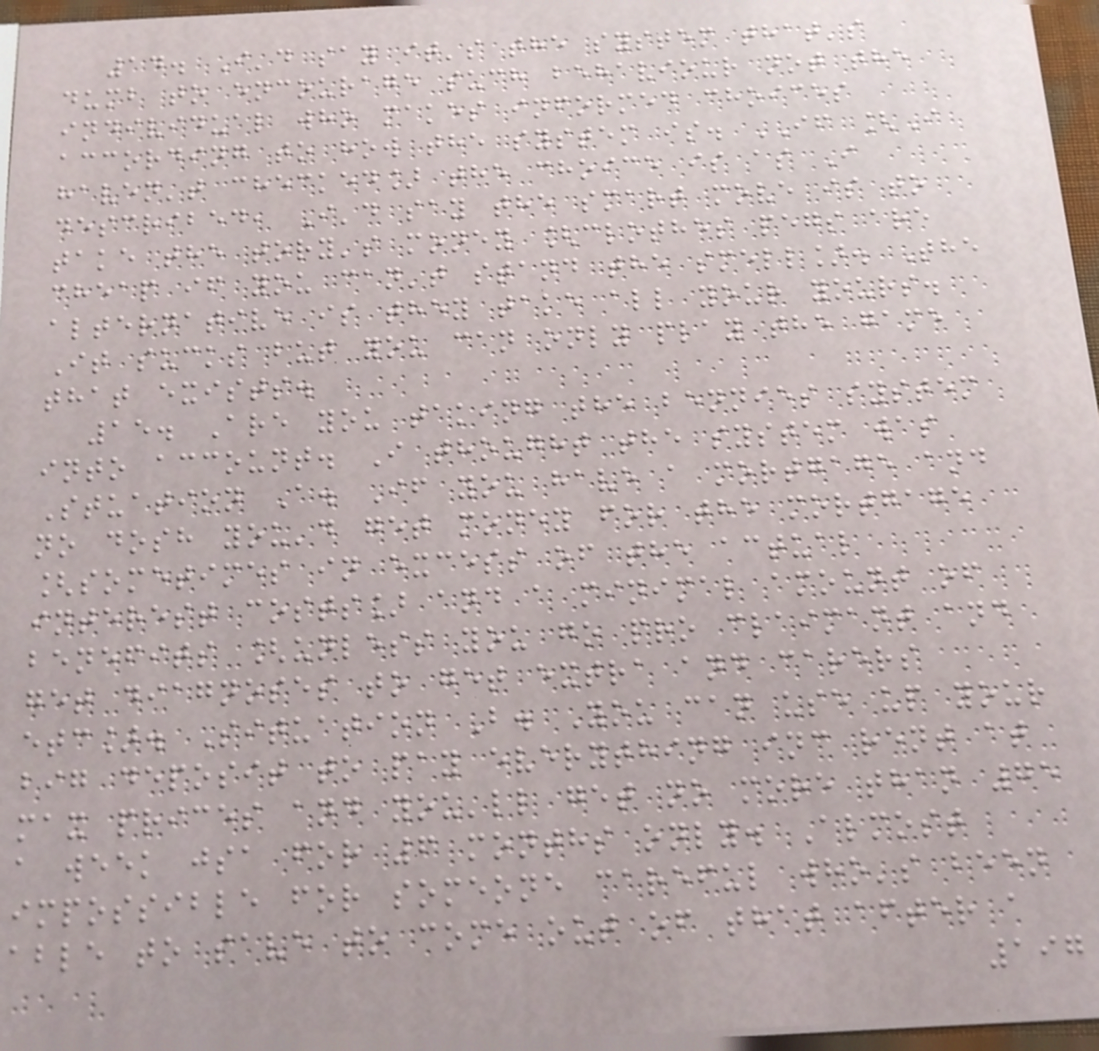14. I'd say it's the system that's
dumb to encourage such behaviour not the
individual who makes informed choices
according to how the system is. IF [I
haven't checked] the choice is as I
described, I'd say the smart move is to
take the tory's money [clothes pegs are
cheap if you can't stand the smell]. The
alternative is they take all your yours.
It sucks but you can only play the game
that exists.
15. Are you taking the bennies system
into account. I thought the system was
Stuation A. If you have a mortgage and
no dosh you'd get money for the mortgage
[sometimes in excess of the actual
interest costs] and a minimal amount of
benefits [unless you go pro claimant and
get diagnoses to get extra and carers
etc]. Situation B. You can use up your
big deposit to pay everything inc rent at
max prices and you'll get no more than 75
a week jsa for 6 months only. Almost
impossible for someone careful who's been
able to save to come out of that after a
197
